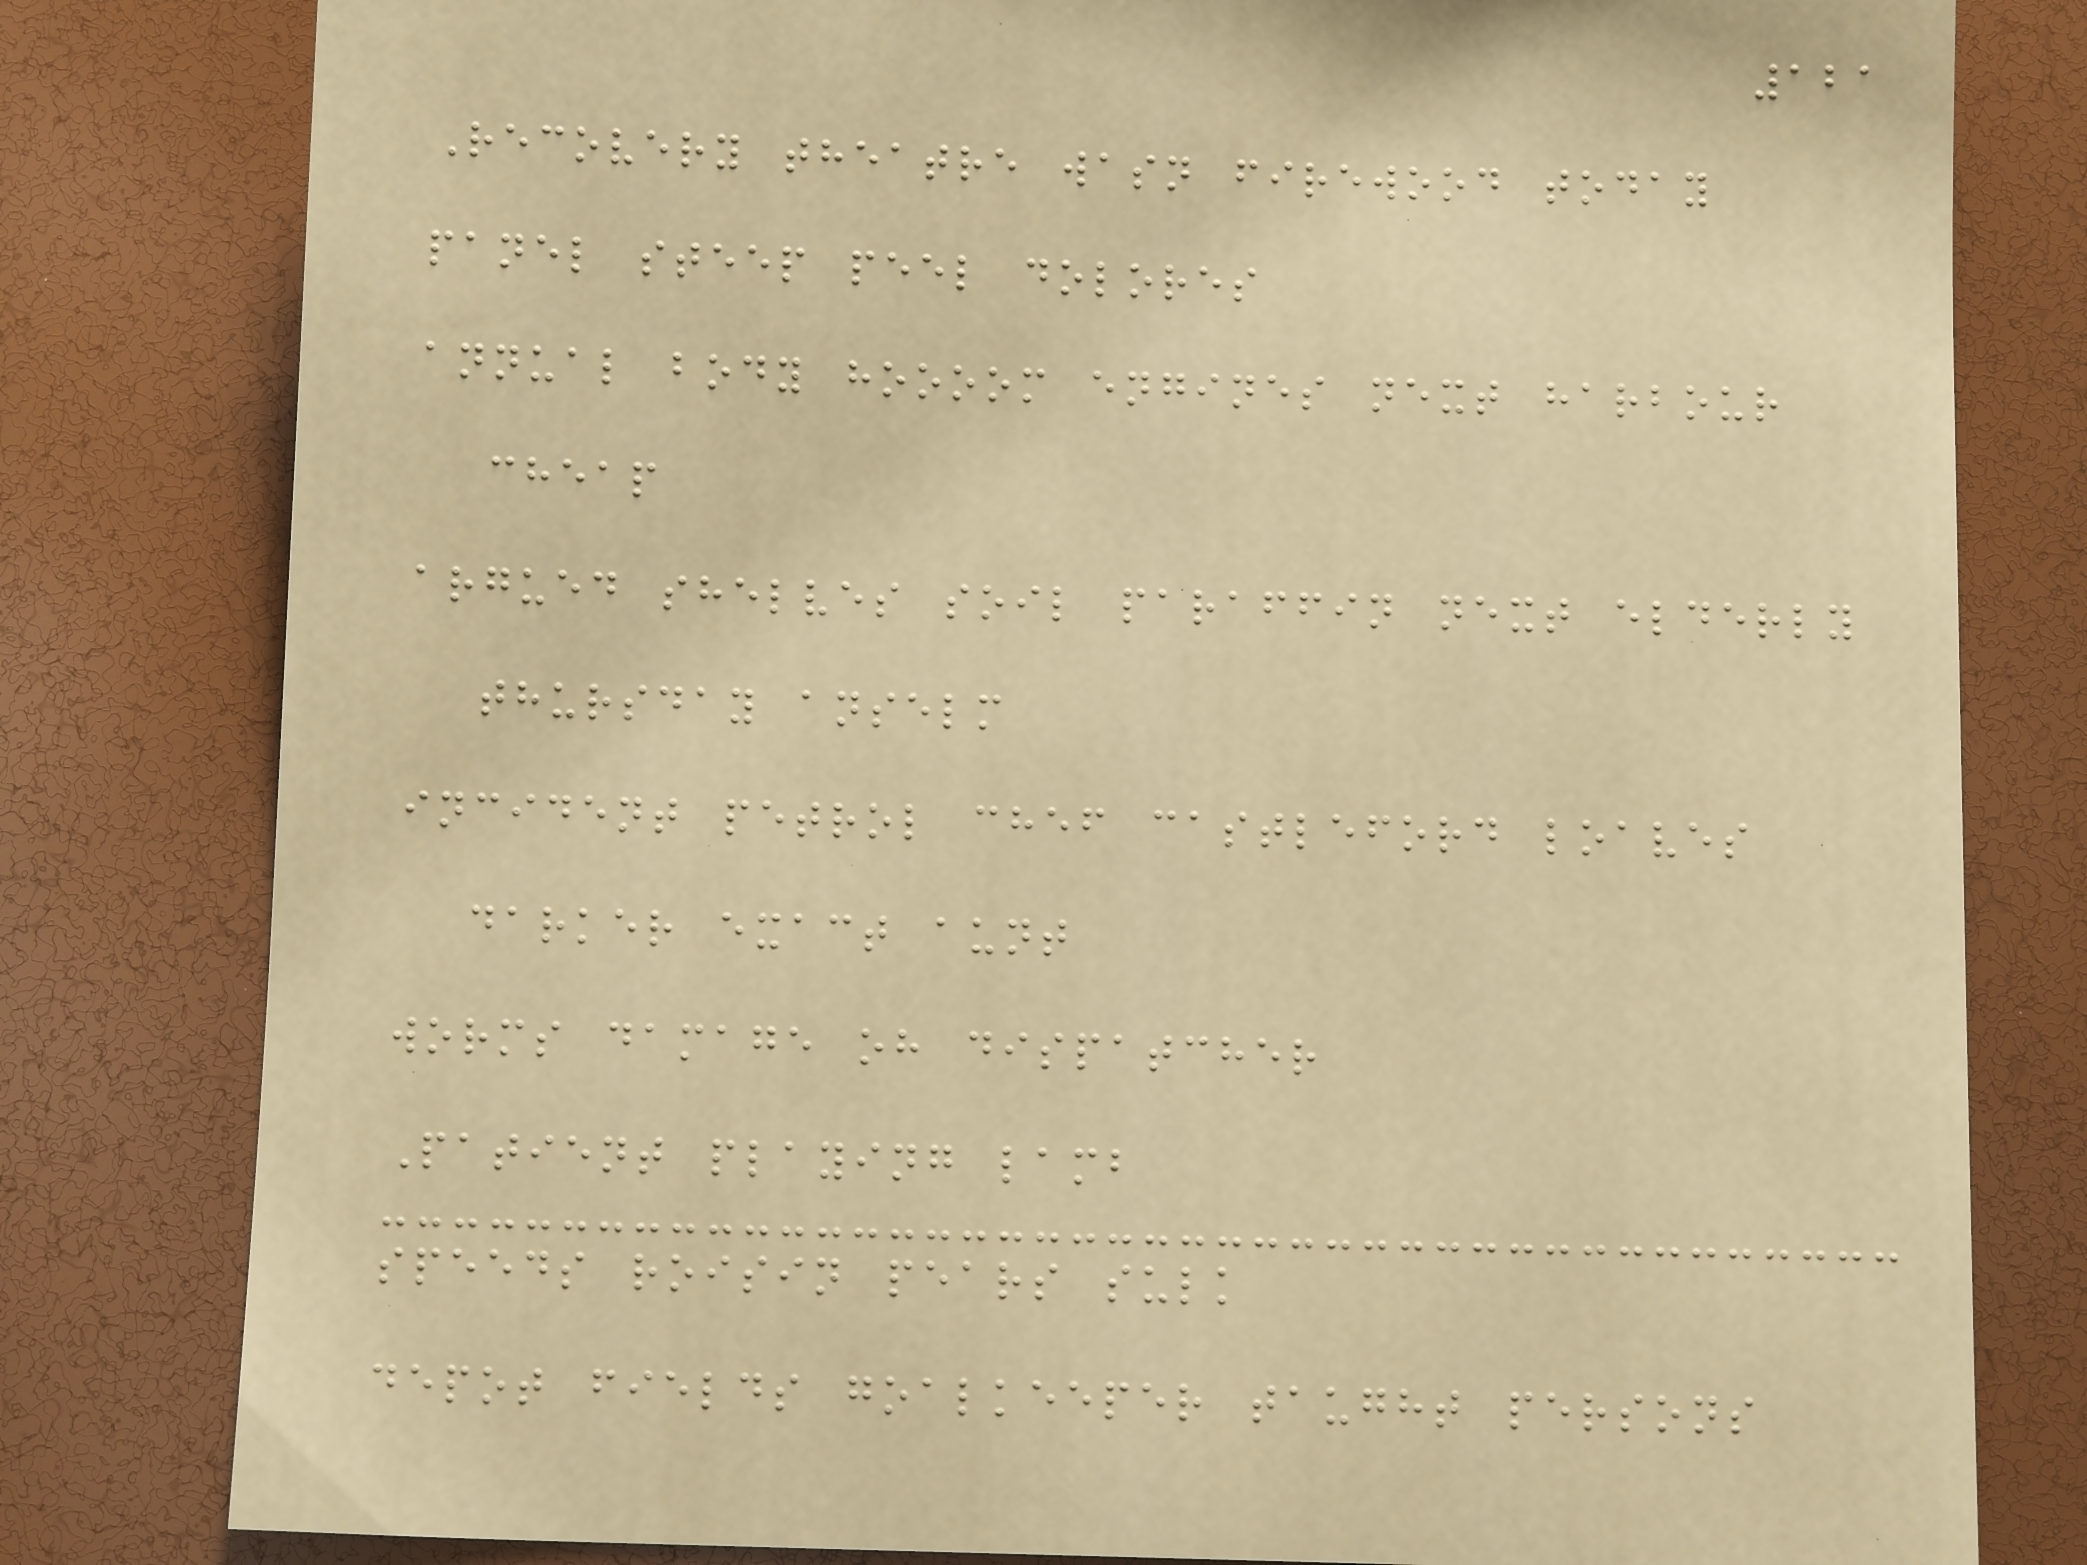121
Recovery theatre wasn firewood today
panel steep peel dolores
annual body hoooom engines next harbour
cheap
argued shelves soil paraffin next elderly
thursday anselm
incident petrol chef castleford loaves
darker exact aunt
worms damage oh dispatcher
Patient playing lamb
speeds roisin pears sulk
depot fields goalkeeper taught persons
